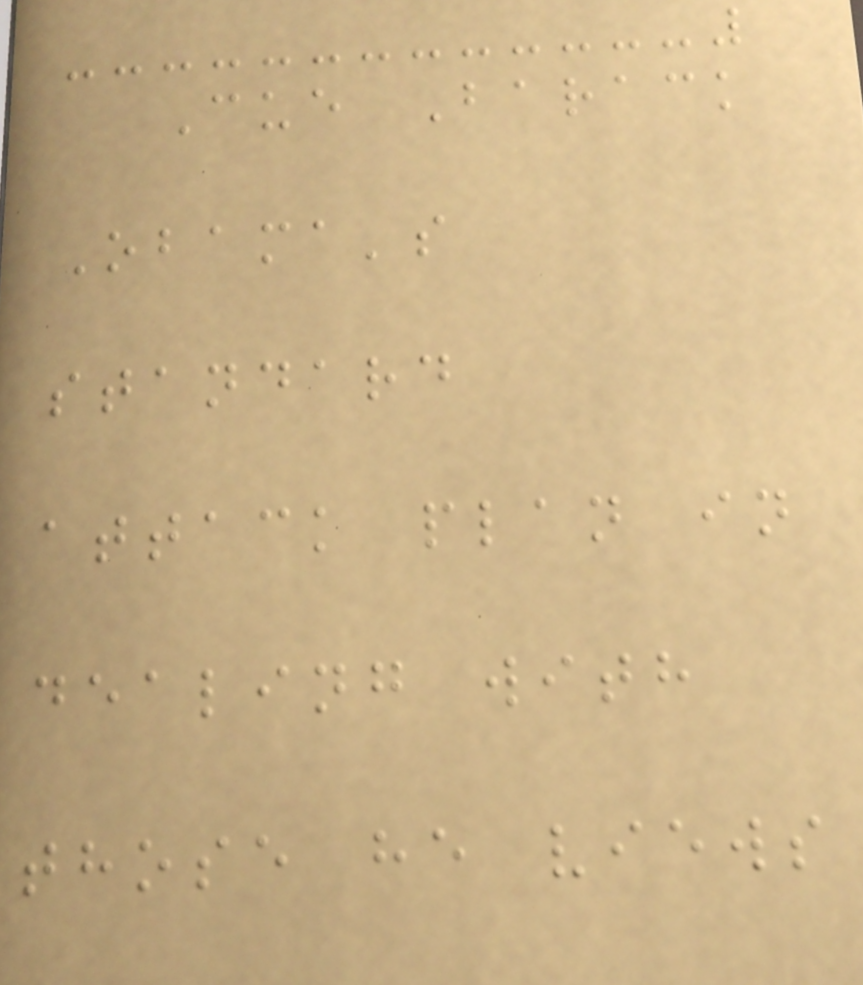Cue Barack
Obama's
standard
attack plan in
dealing with
those he views
